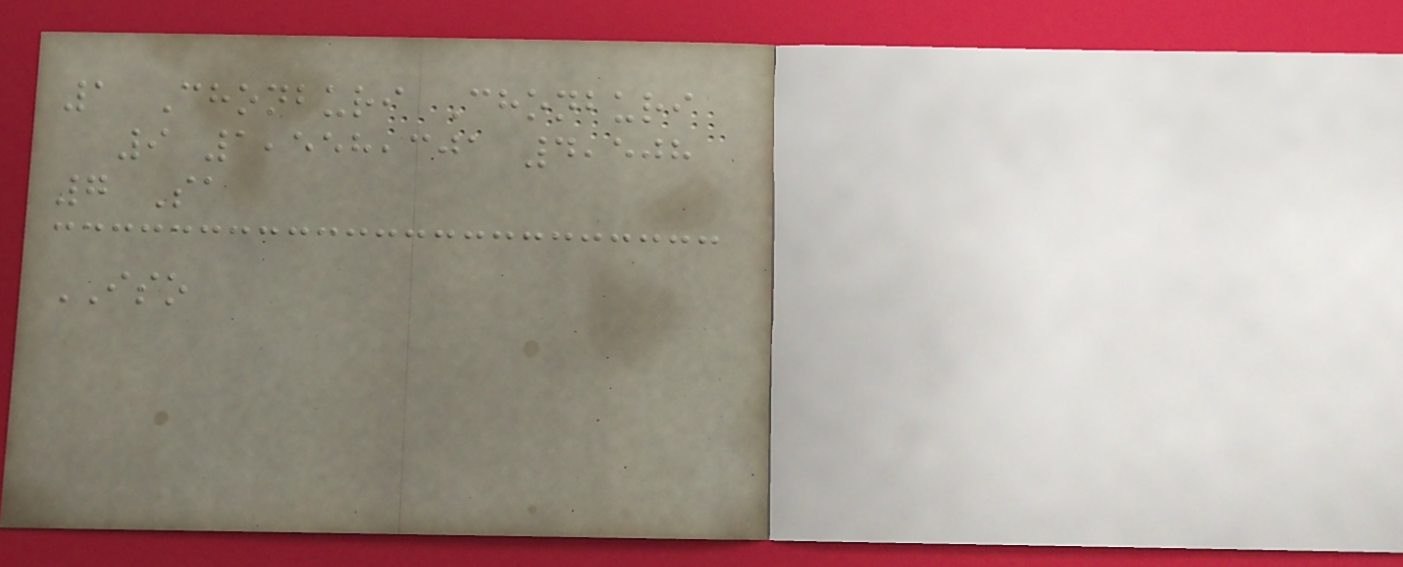1 Chonburi Chonburi
9 1,558,301 4,508
7 Sa
ISO
